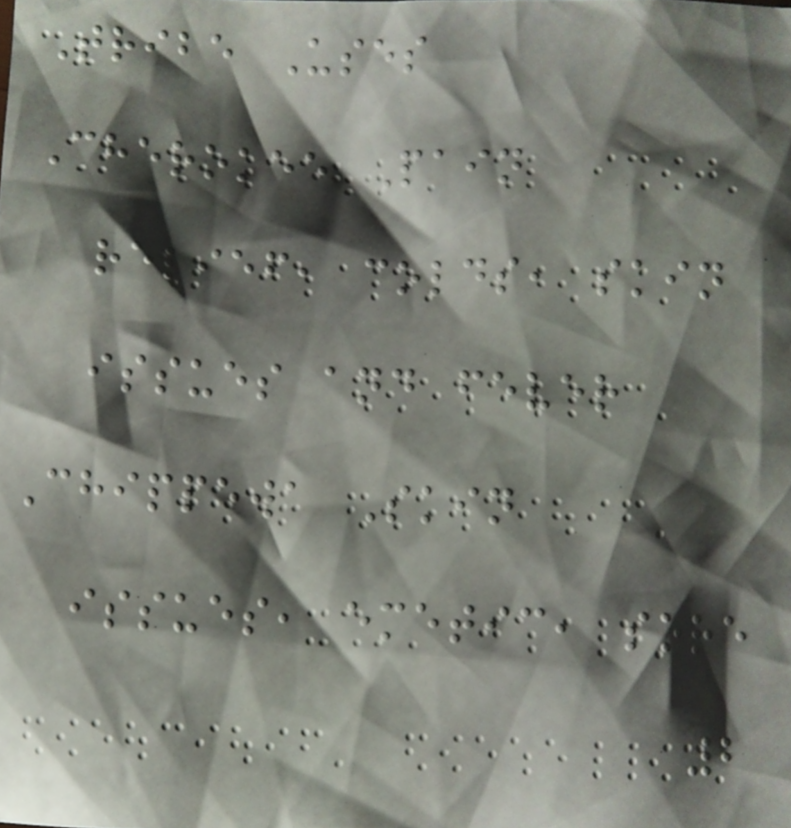Tribe Uses
Cherokee Pain
relief, colds, skin
issues and fever
Chippewa Skin
issues, emetic, sore
2
